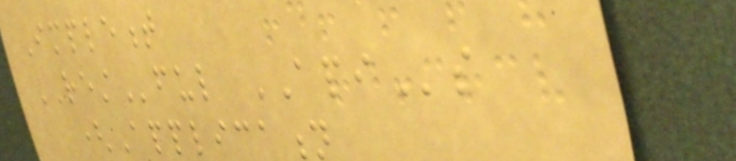Implement
RESTful APIs
(Application
